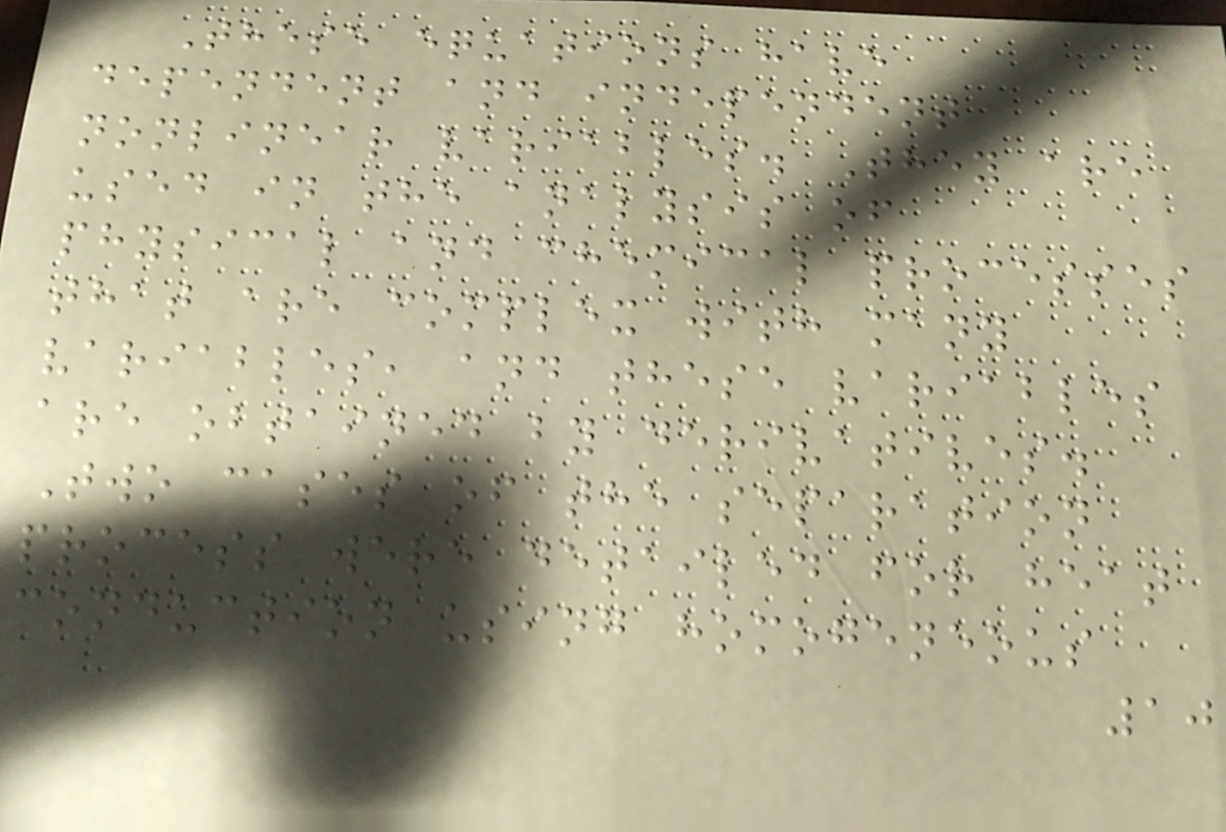These equations have
dependent and independent
nonlinear variables. They are
used in the analysis of
physical and chemical processes
that are complex with many
variables, and these variables
are obtained by derivatives.
Two cases of the separation
process were detailed for heat
conduction using homogeneous
10
